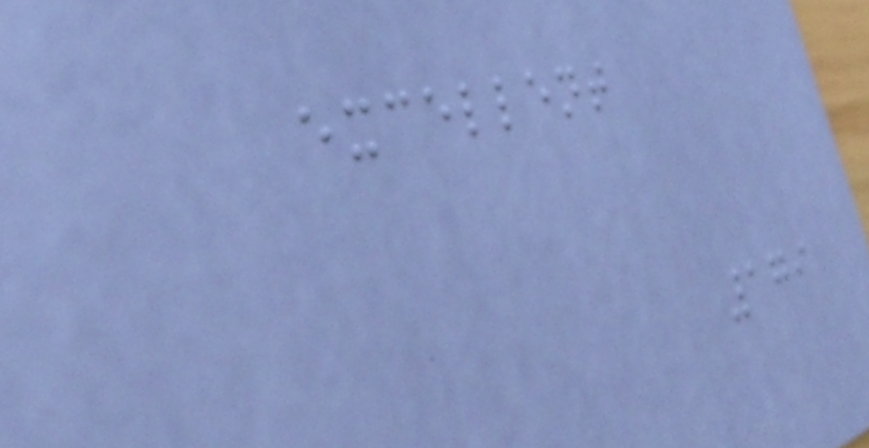excellent
179
